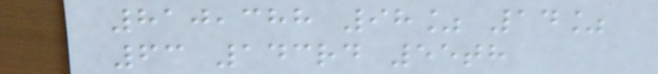810,388 98% 14%
63 143rd 55th
